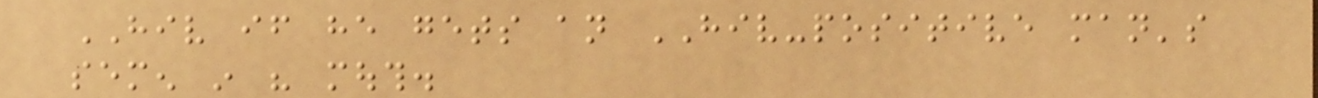HIV if he gets an HIV-positive man's
semen in his mouth.
